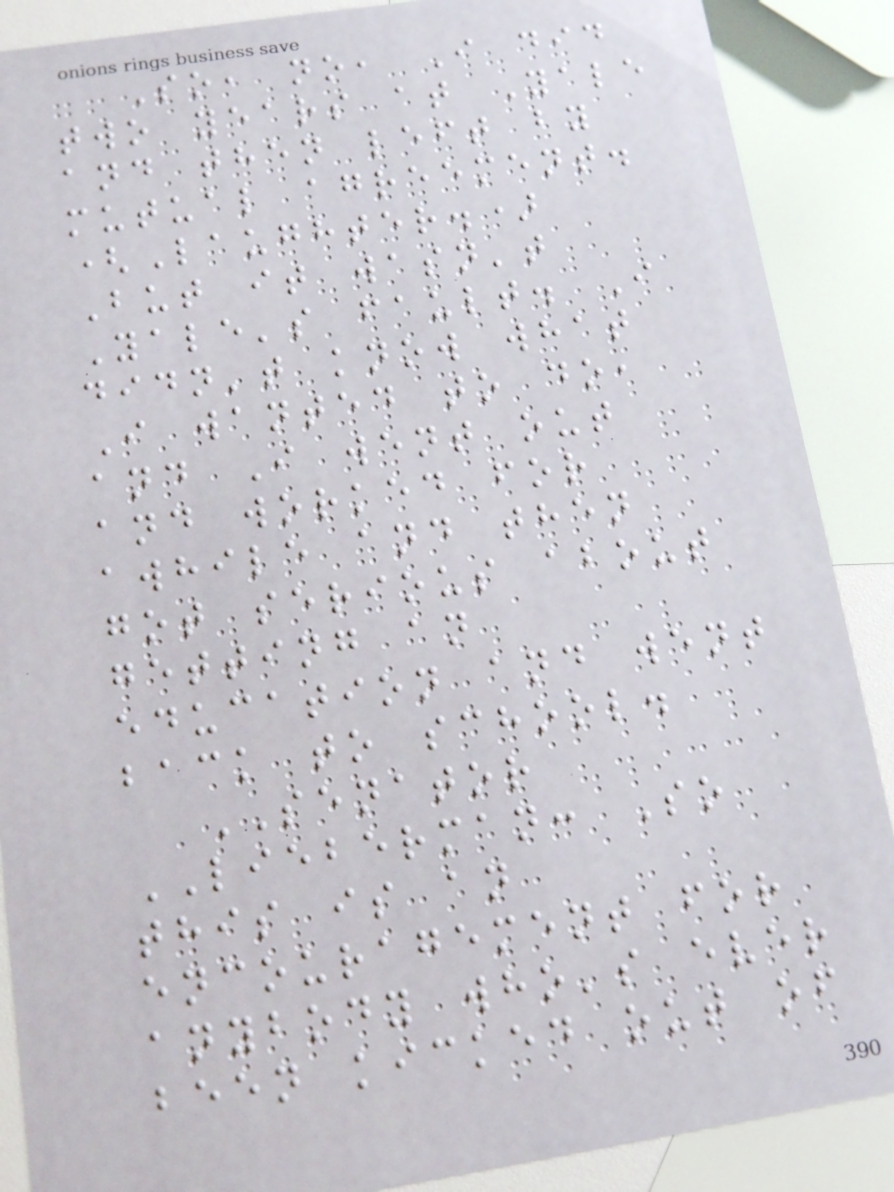So, no, I did
two years at Yale
and then left by
mutual agreement.
(Laughter.)
But it wasn't
Yale's fault. I
didn't know what
I wanted to do,
and I went out
and worked for
awhile and then
got serious about
getting an
education and went
back to school.
SENATOR
LIEBERMAN: So
this is an
encouragement for
anybody who's ever
been kicked out of
